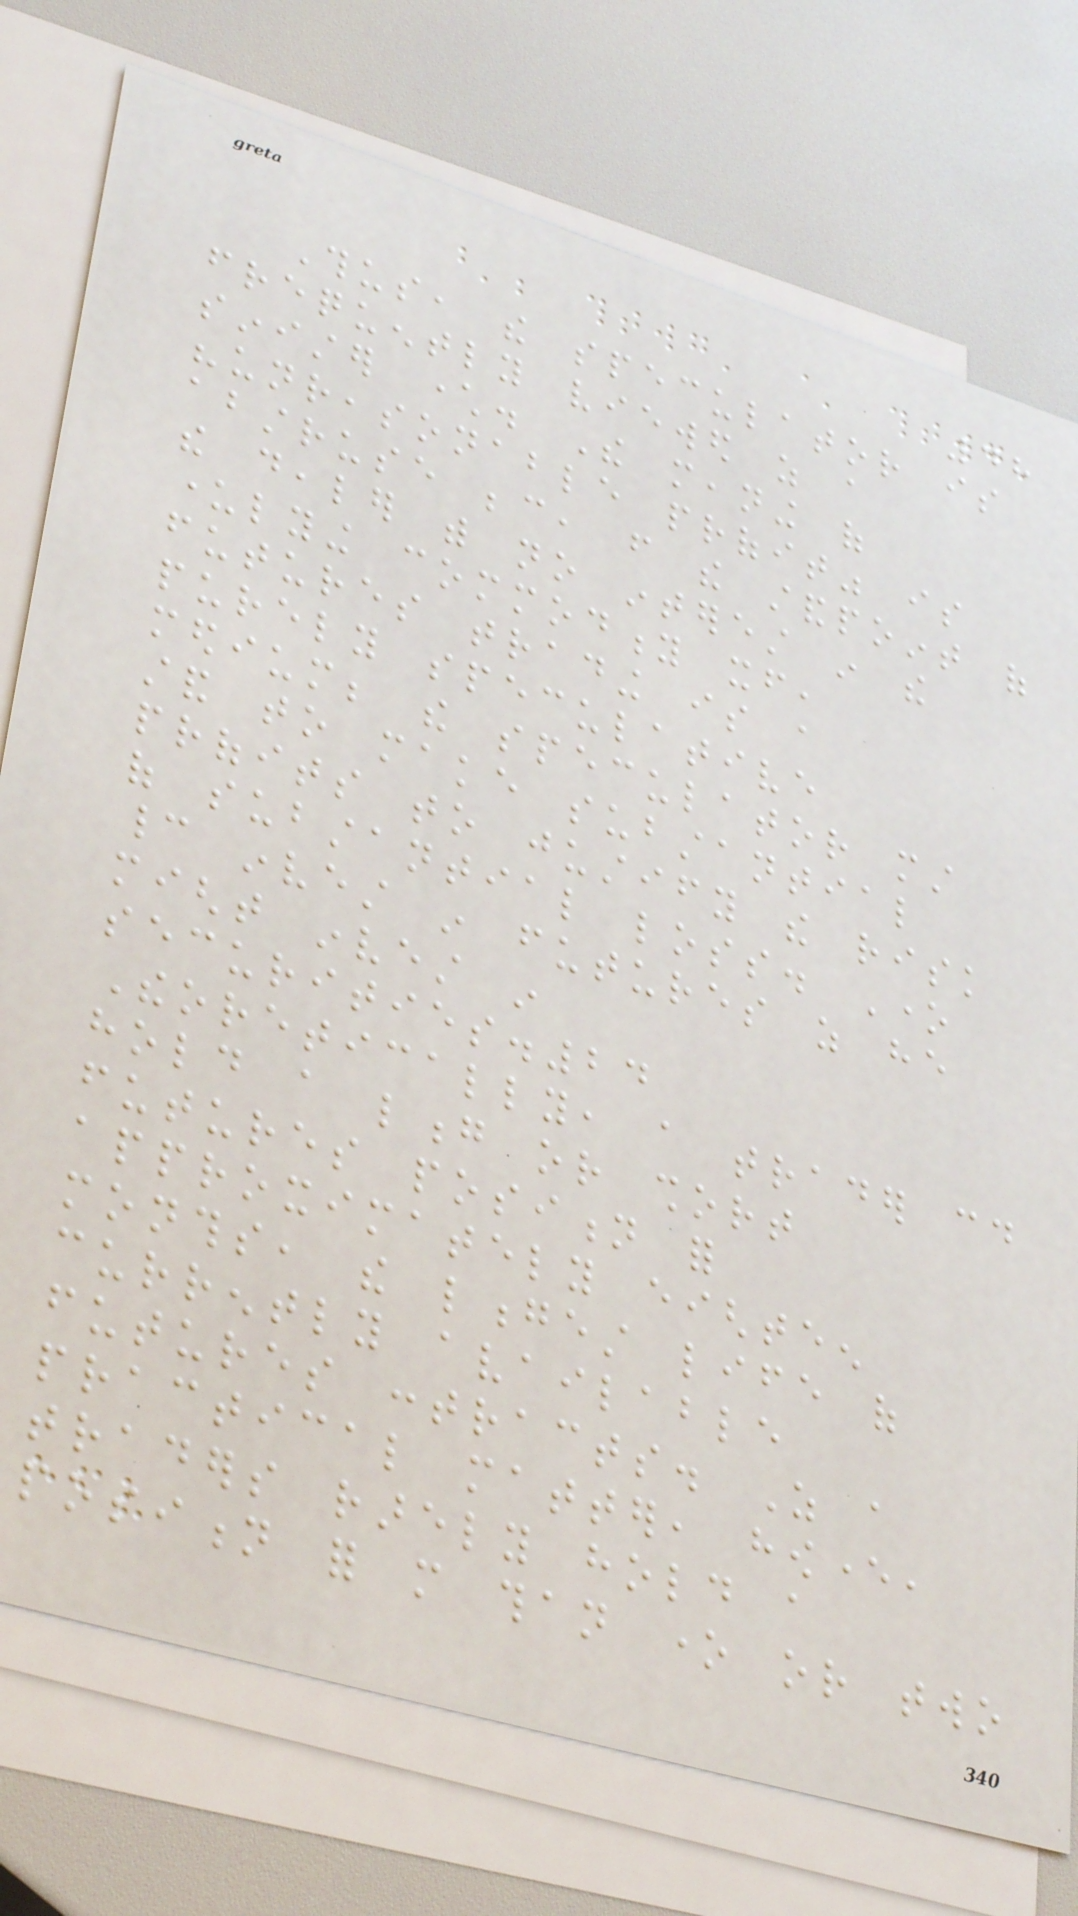48
Thus, the speculator is
frequently viewed as a
sinister character. The meaning of
"unreasonable profit" is
abstruse because, from the standpoint of
the dealer with no interest in the
underlying commodity itself,
futures trading is a
purely speculative
medium; the speculator must
stand to make substantial
profits to justify the risk
of substantial loss. One
cannot invest in futures as he
might invest in
securities.24
Theoretically, a trader could
hold a long or short
futures position for
approximately eighteen
months, the longest life of
currently available
futures contracts. As a
practical matter, however,
traders rarely hold a
position for more than one or two
